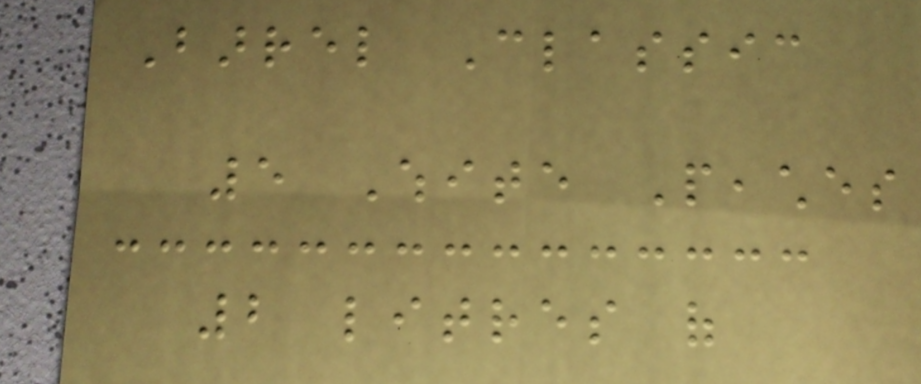Barrel Classic
5 White Peaches
2 litres of
